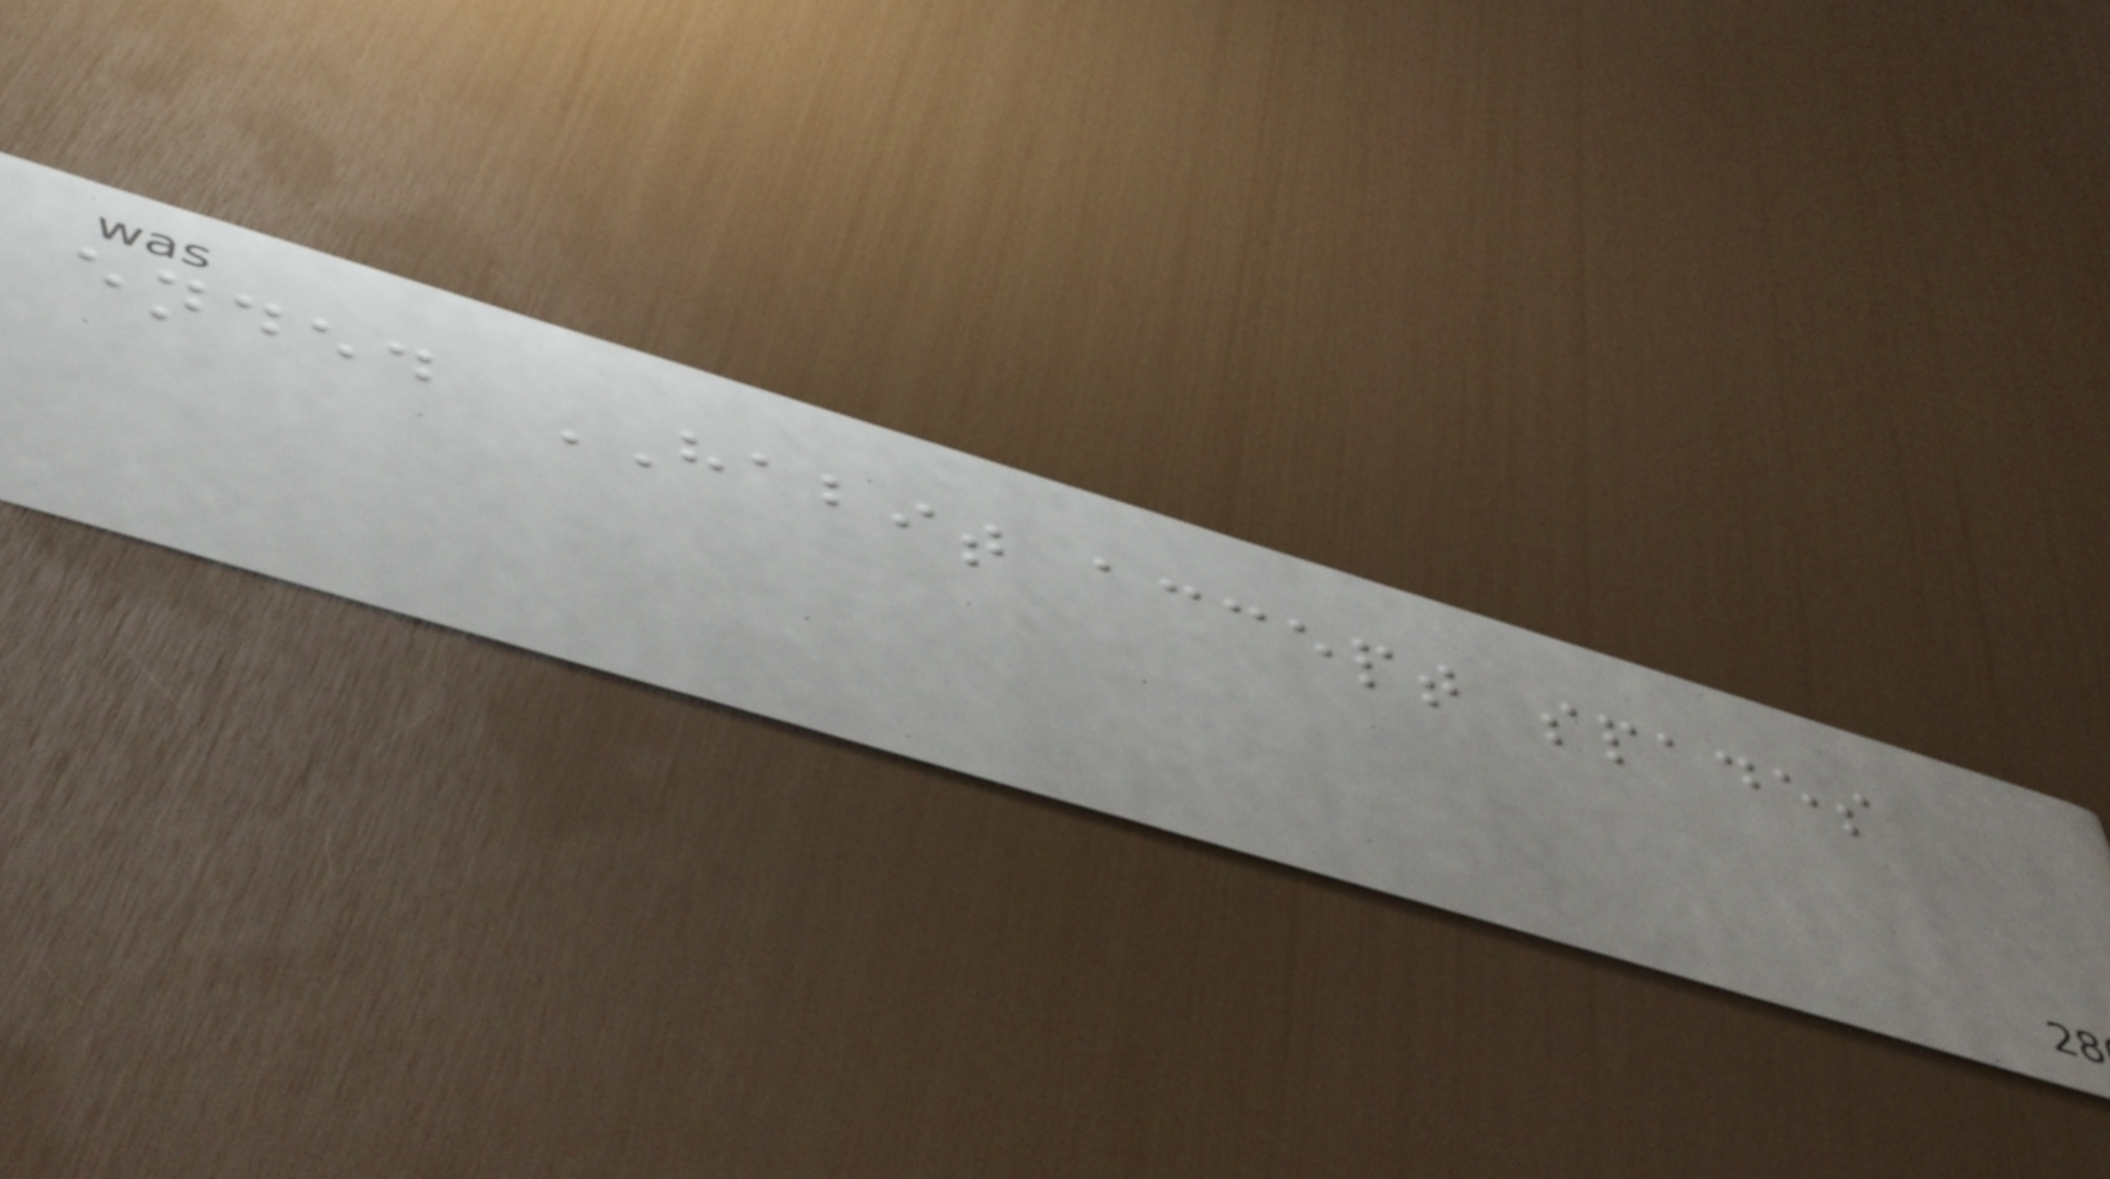ended HABIT accept spades
